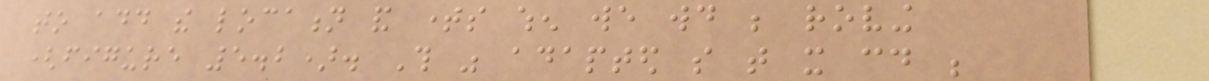to add the location and times when we would be roving
(figure 5.2). This was adapted so that it could be
